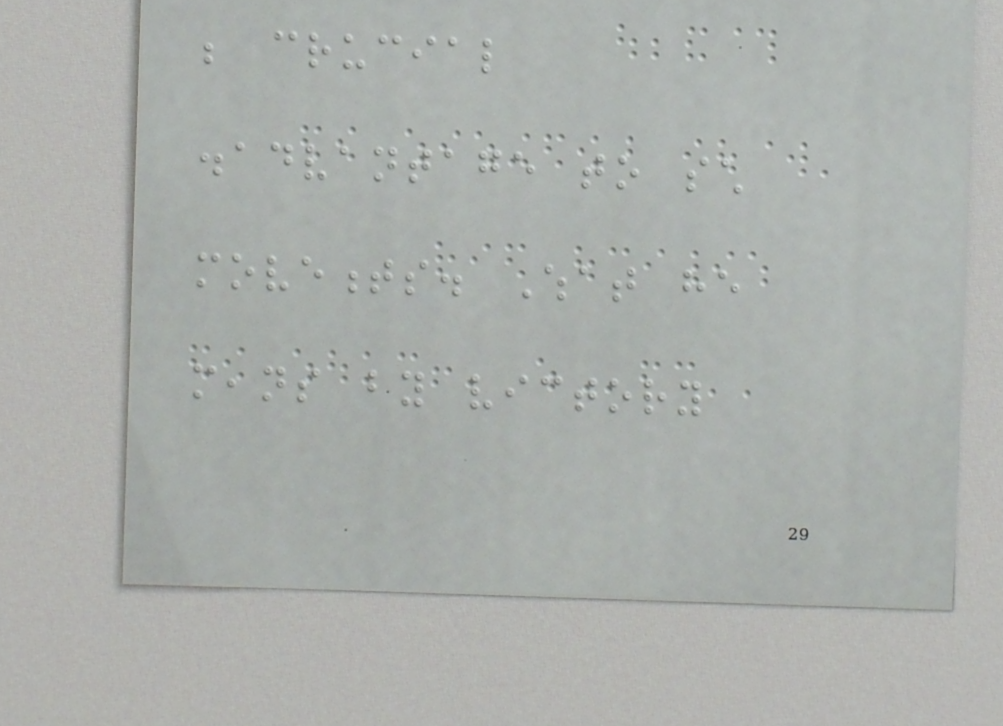be crucial
disadvantage to such
movements. What he
means by victory
